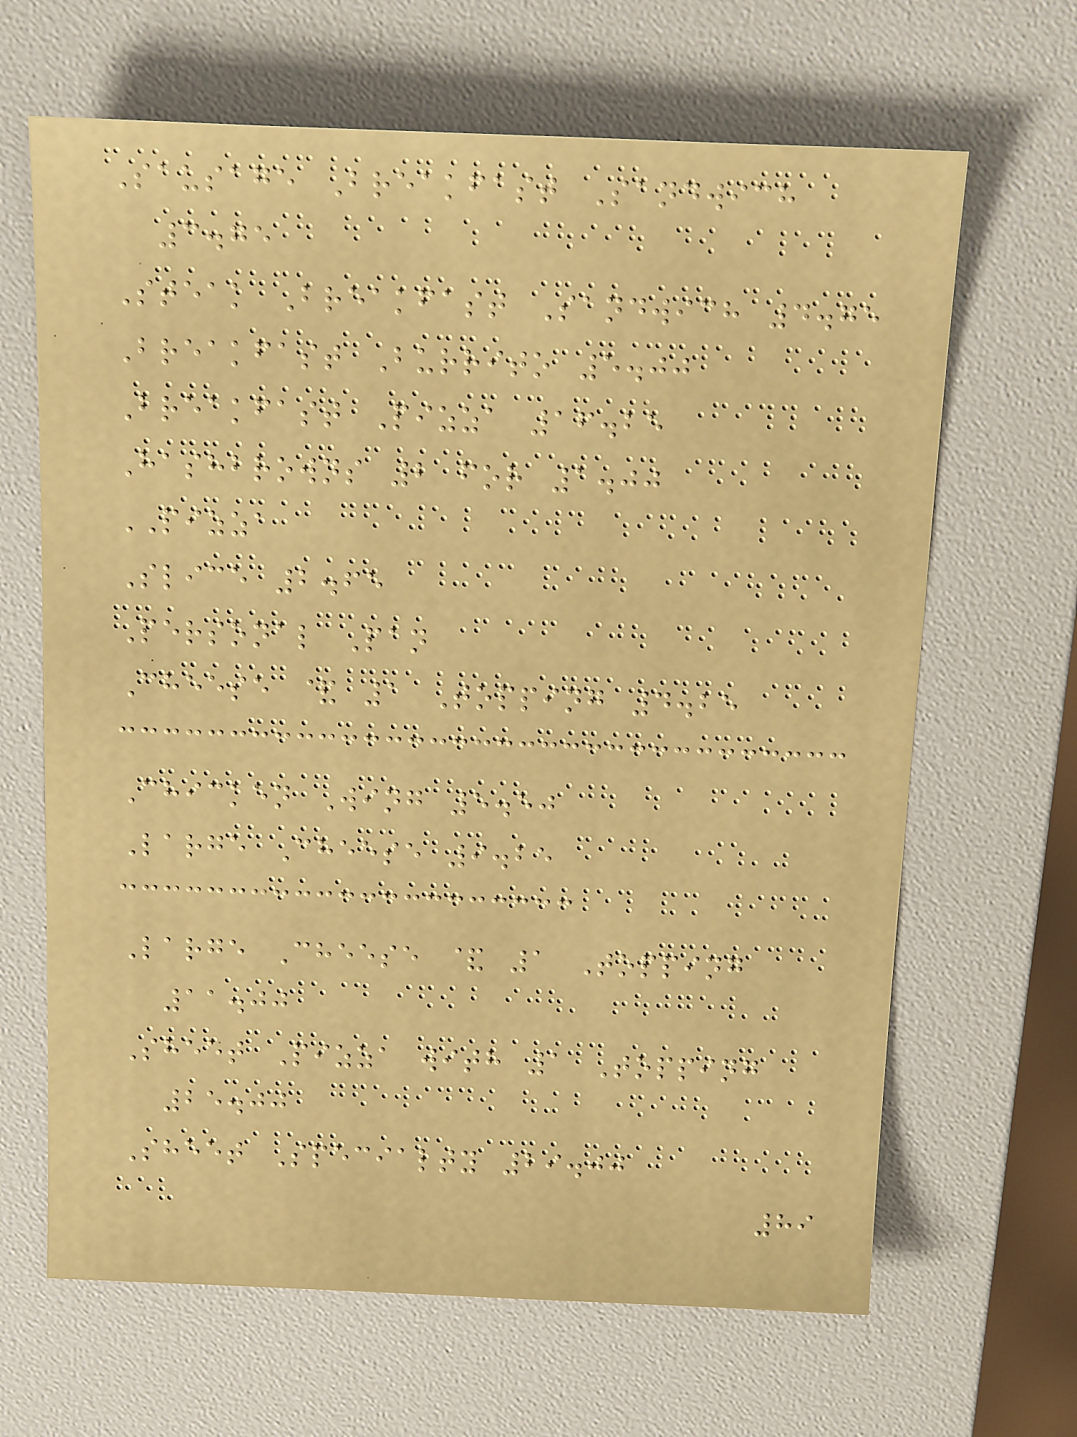Sausage Breakfast Sandwich
3.75
Steak Breakfast Sandwich 4.75
Breakfast Burrito 5.00
Breakfast Pizza 16.25
Hashbrowns 2 for 1.00
PIZZA
Slice 2.65
Personal Pan
Cheese & 1 Topping 4.25
Chicken Wing 5.50
Large Cheese 9.25
Large Cheese & 1 Topping
11.00
Sheet Pizza with 1 Topping
25.00
Sheet Specialty 29.00
89
